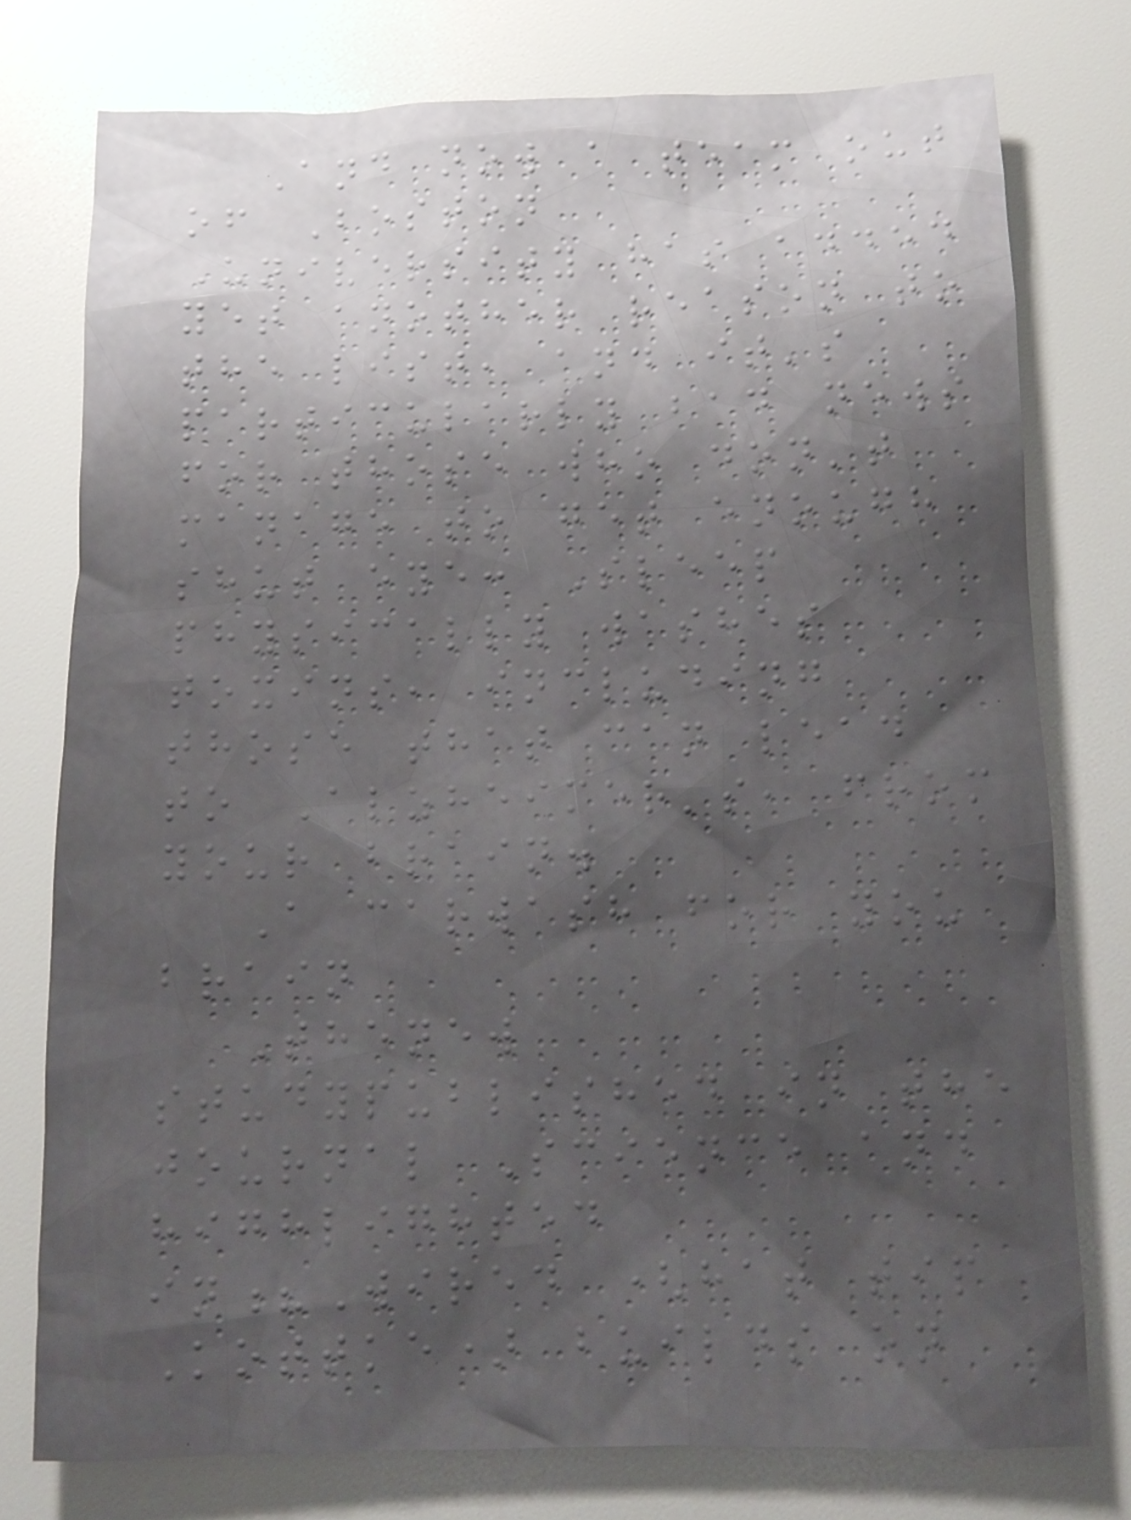And now a team out
of Boston
University has added
yet another reason to
the list, and it's
particularly bad news
for those who don't
manage to get enough
shut eye: Sleep
physically washes
toxins, including
those that can lead
to Alzheimer's, from
your brain.
A carwash for you
brain
Thenew
studypublished in the
journal Science and
highlighted
in?Wired (hat tip
Kottke) builds on
